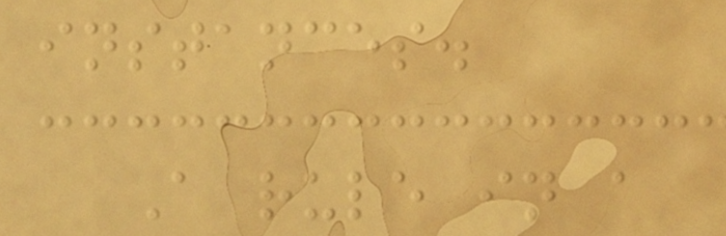instances.
A rule in a
